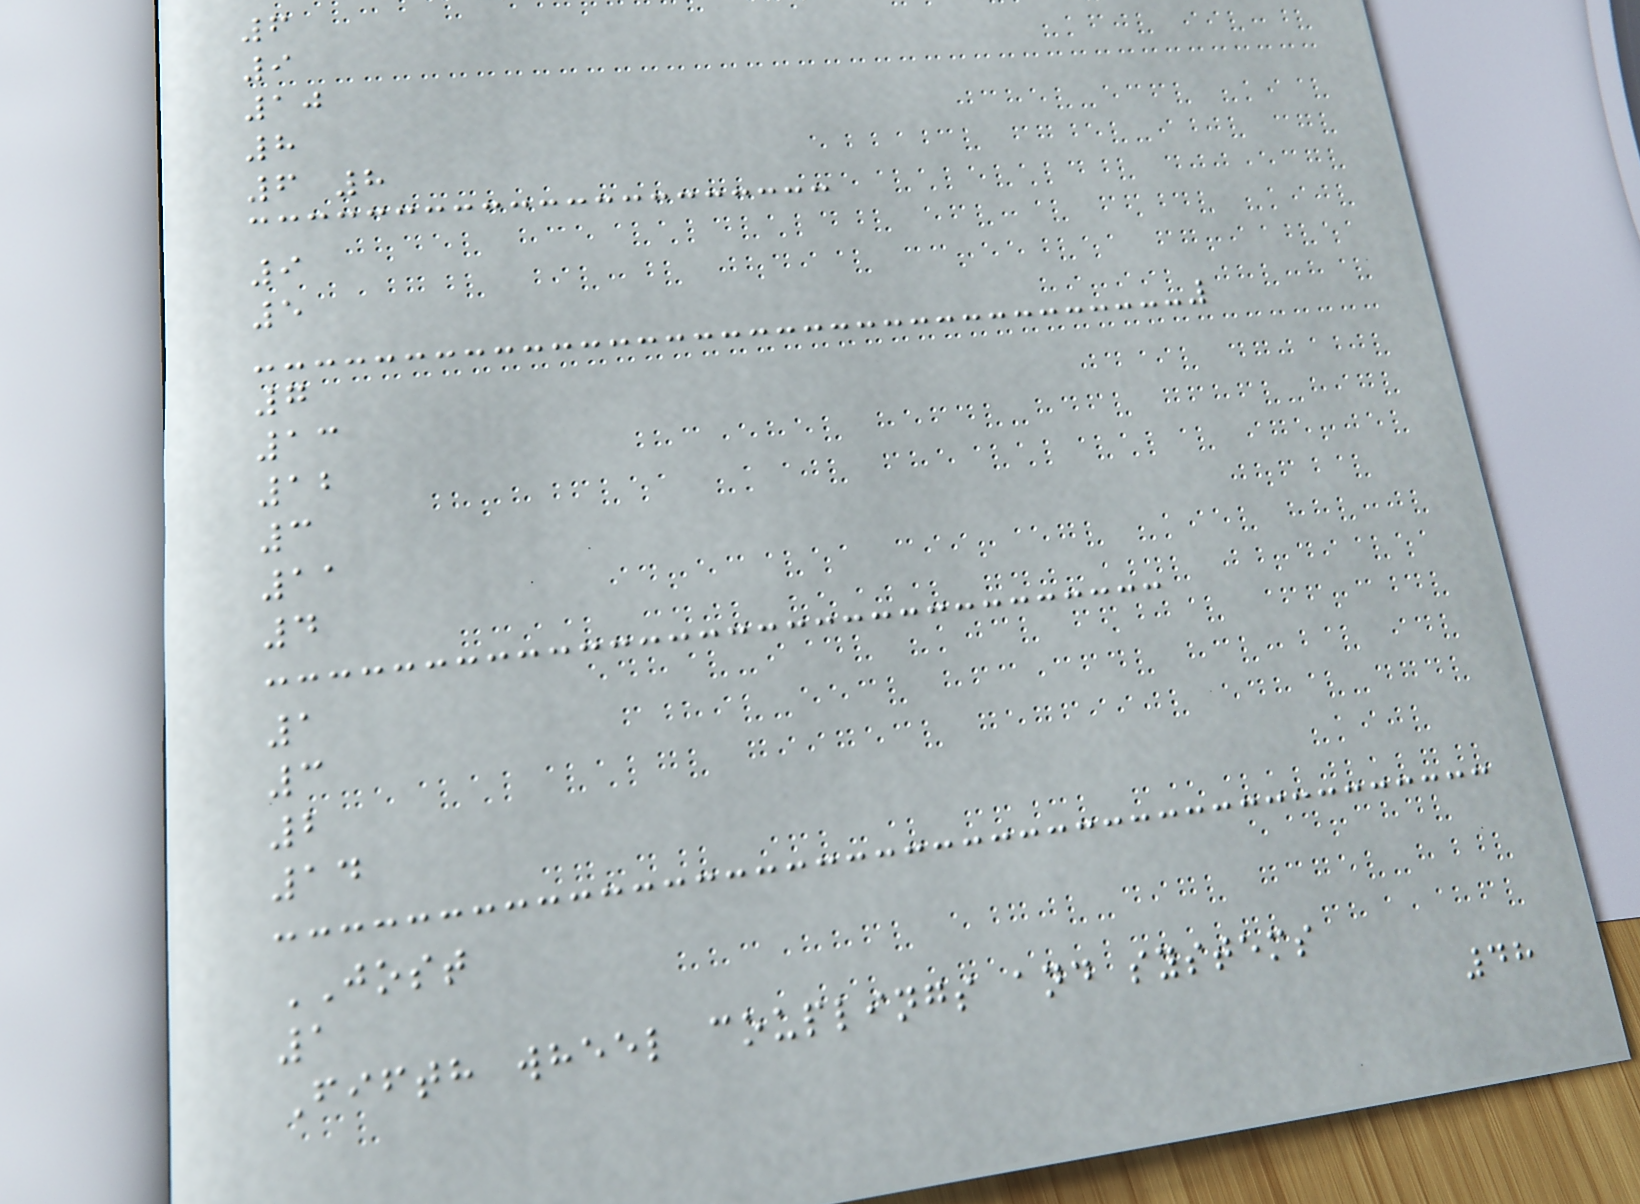6
9
10
8
6 8
9
5
7
13
12
3
11
4
1
3
2
14
JOST
1
Fifth wheel couplings and systems
48
